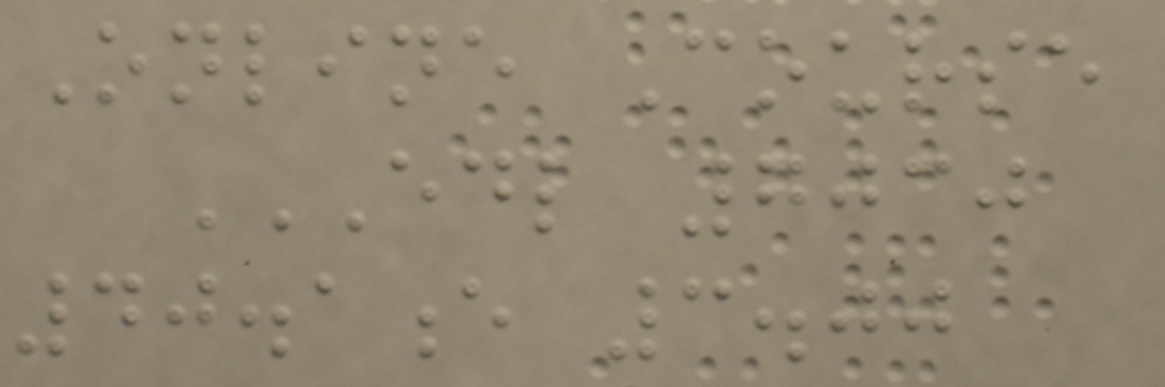Online Course
EDL 7030
40.1E 3.00
